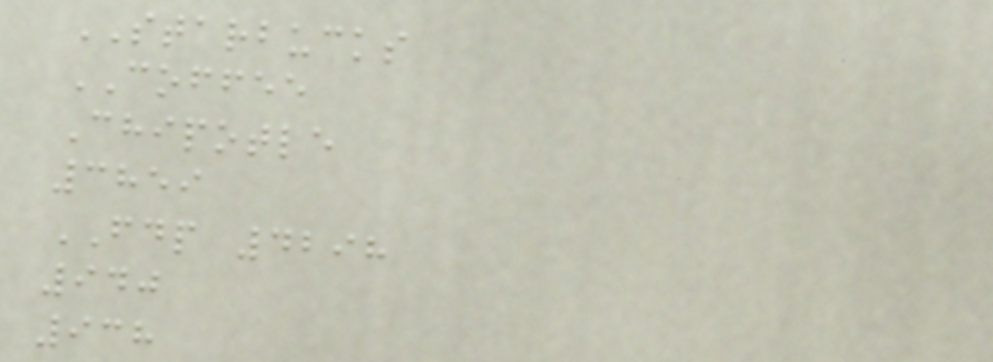STARBUCKS
COFFEE
Chipotle
3859
FDP 4298
940
938
